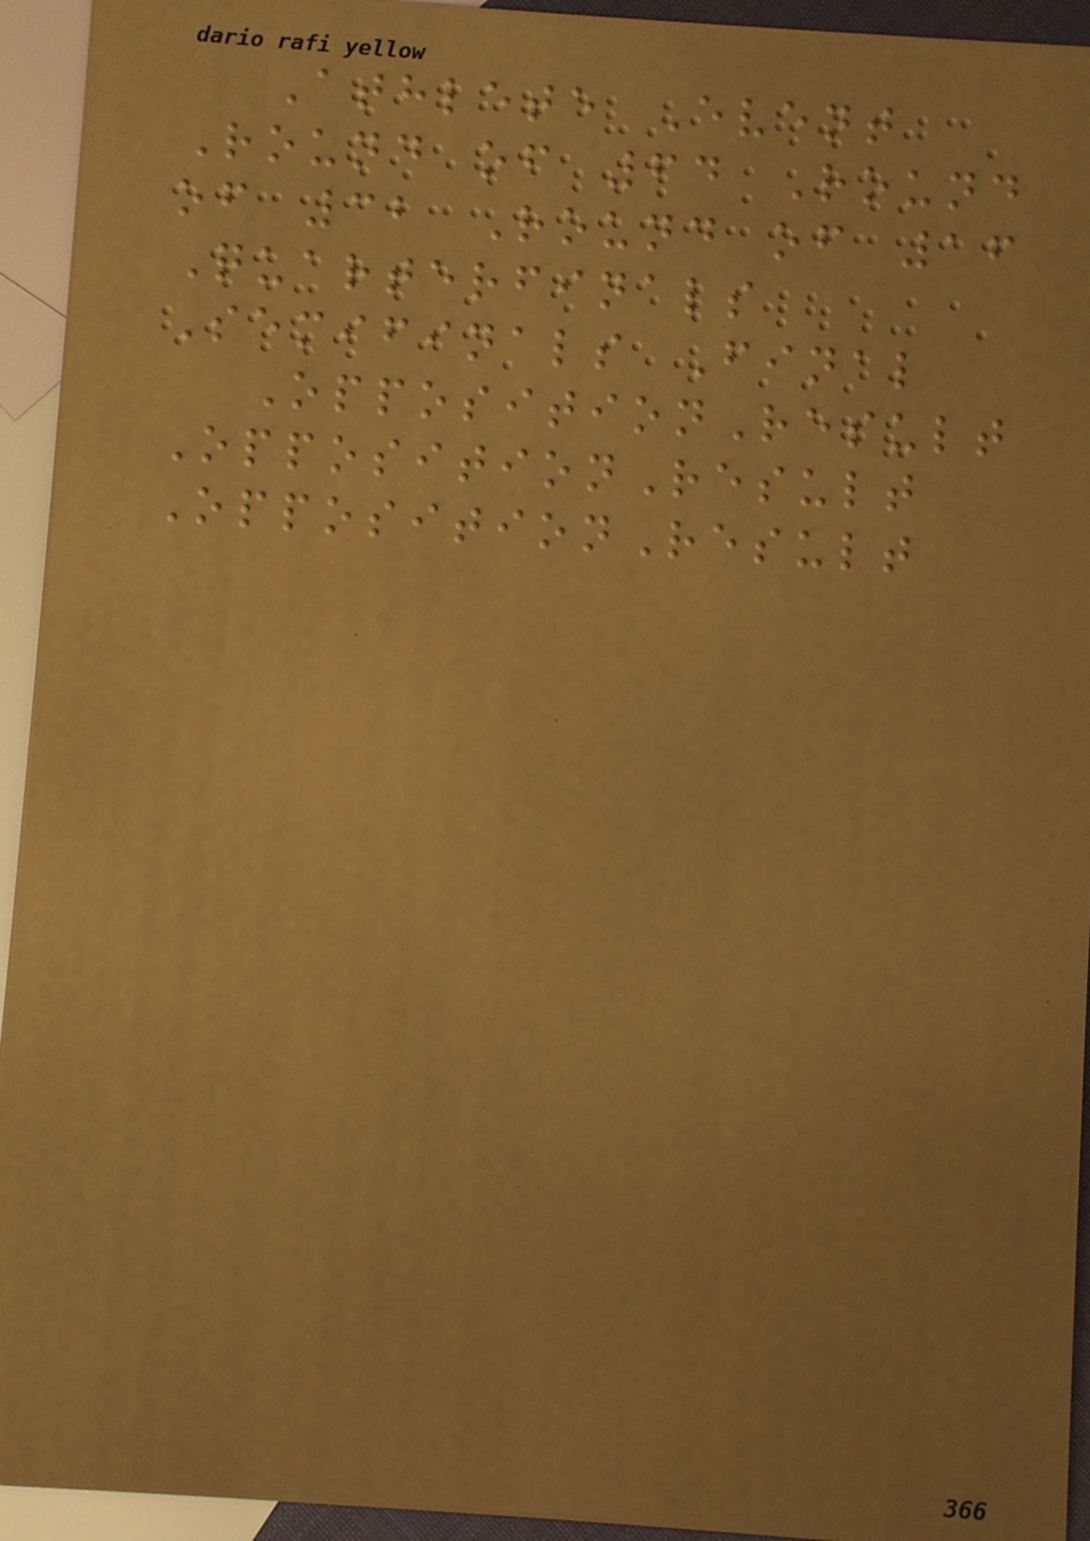Athlete Event
Round of 64 Round
of 32 Round of 16
Quarterfinals
Semifinals Final
OppositionResult
OppositionResult
OppositionResult
